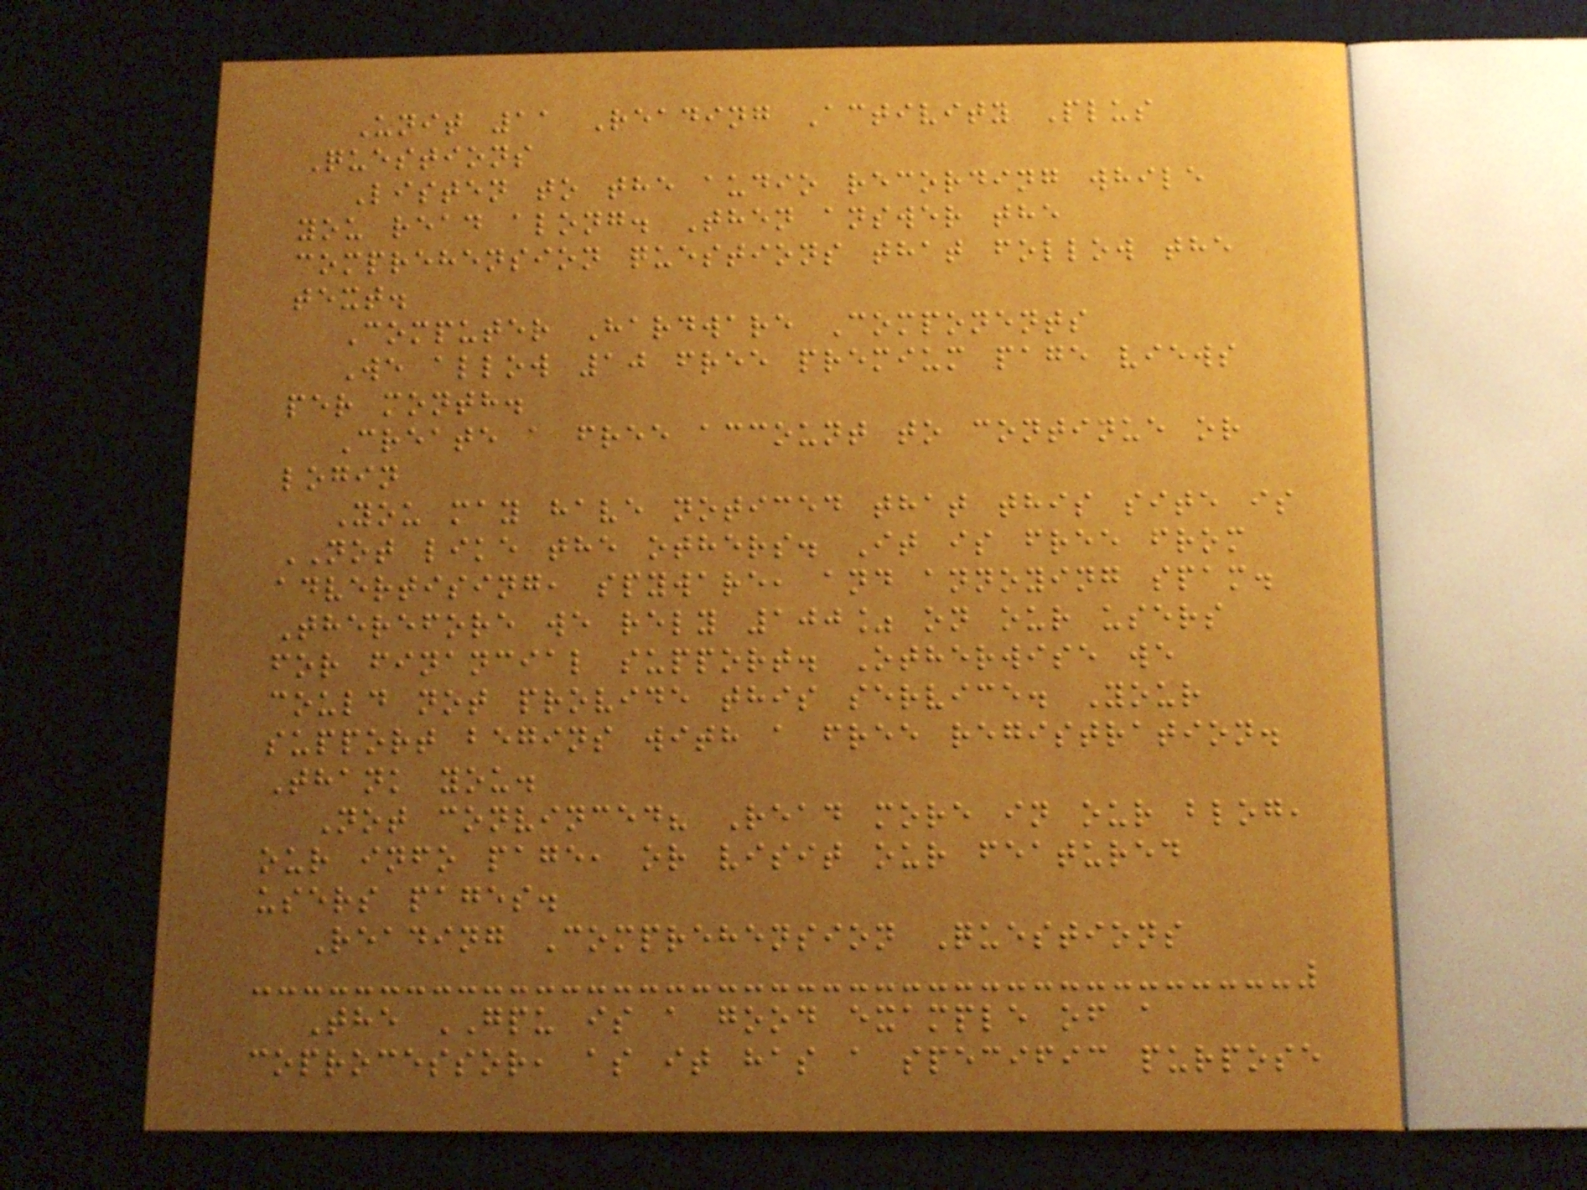Unit 11 Reading Activity Plus
Questions
Listen to the audio recording while
you read along. Then answer the
comprehension questions that follow the
text.
Computer Hardware Components
We allow 10 free premium page views
per month.
Create a free account to continue or
login
You may have noticed that this site is
NOT like the others. It is free from
advertising, spyware, and annoying spam.
Therefore we rely 100% on our users
for financial support. Otherwise we
could not provide this service. Your
support begins with a free registration.
Thank you.
Not convinced? Read more in our blog,
our info page, or visit our featured
users pages.
Reading Comprehension Questions
The GPU is a good example of a
coprocessor, as it has a specific purpose
